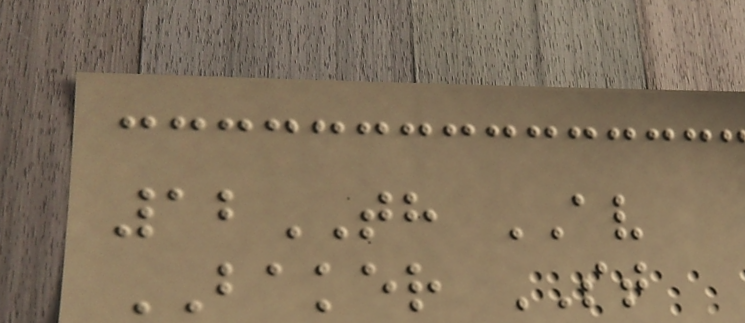12TH AV
BAKER ST
